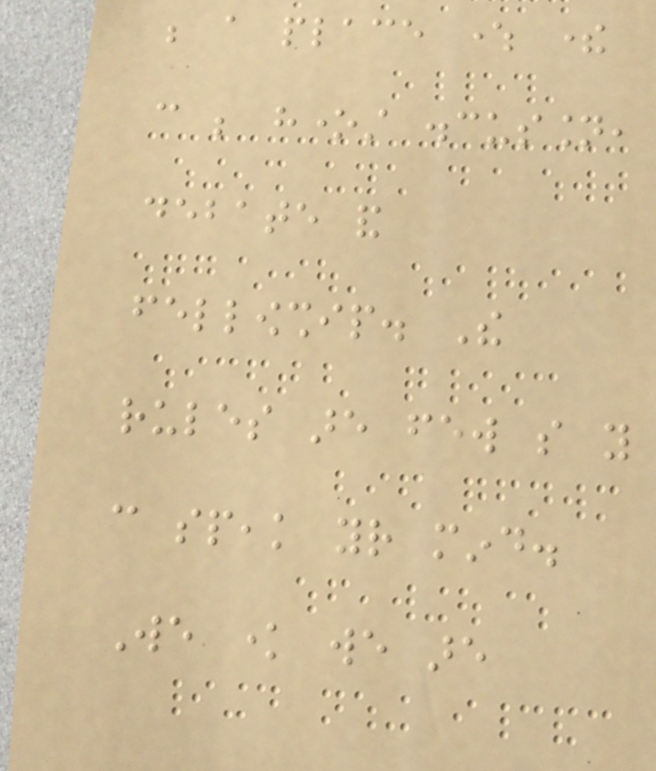be a place where there
can be honest discussion,
debate and
fellowship. The
rules are few so you
can speak your mind.
We know we are
